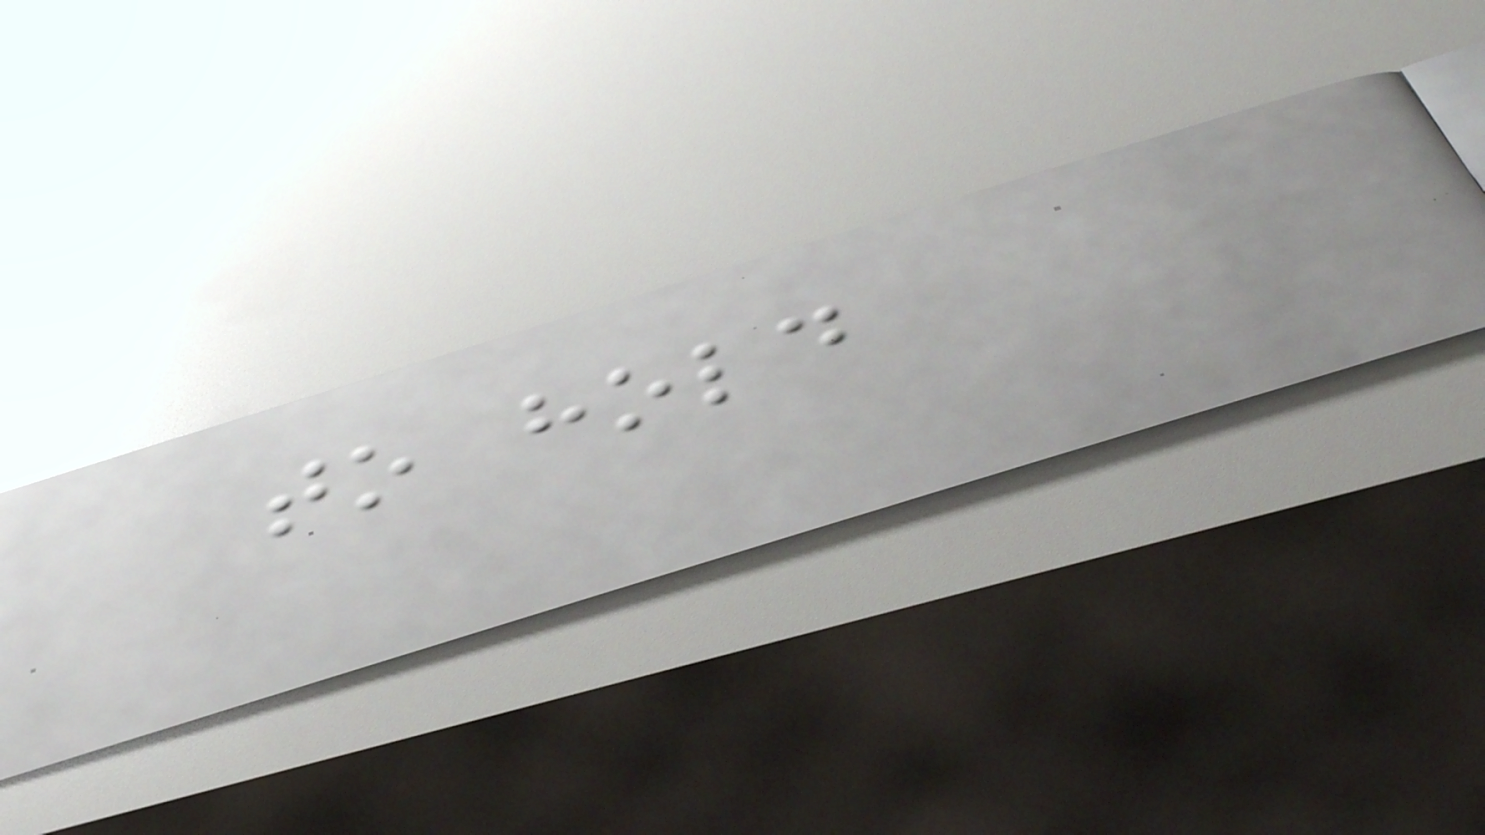to hold
